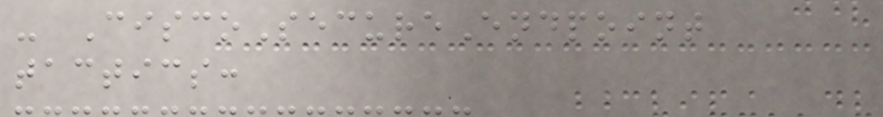- CiscoSecureEndpoint
tactics:
